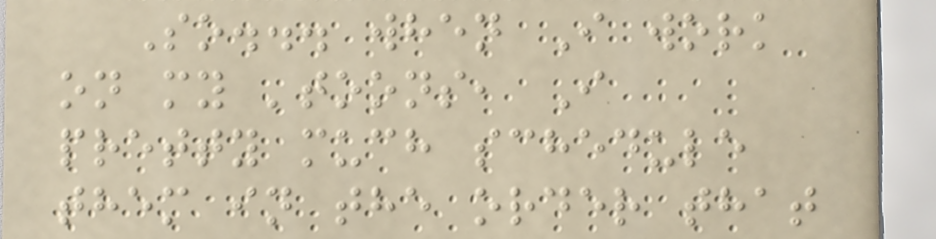So... when I work
on my 'toons, I
pretty much schedule
them in the order that
